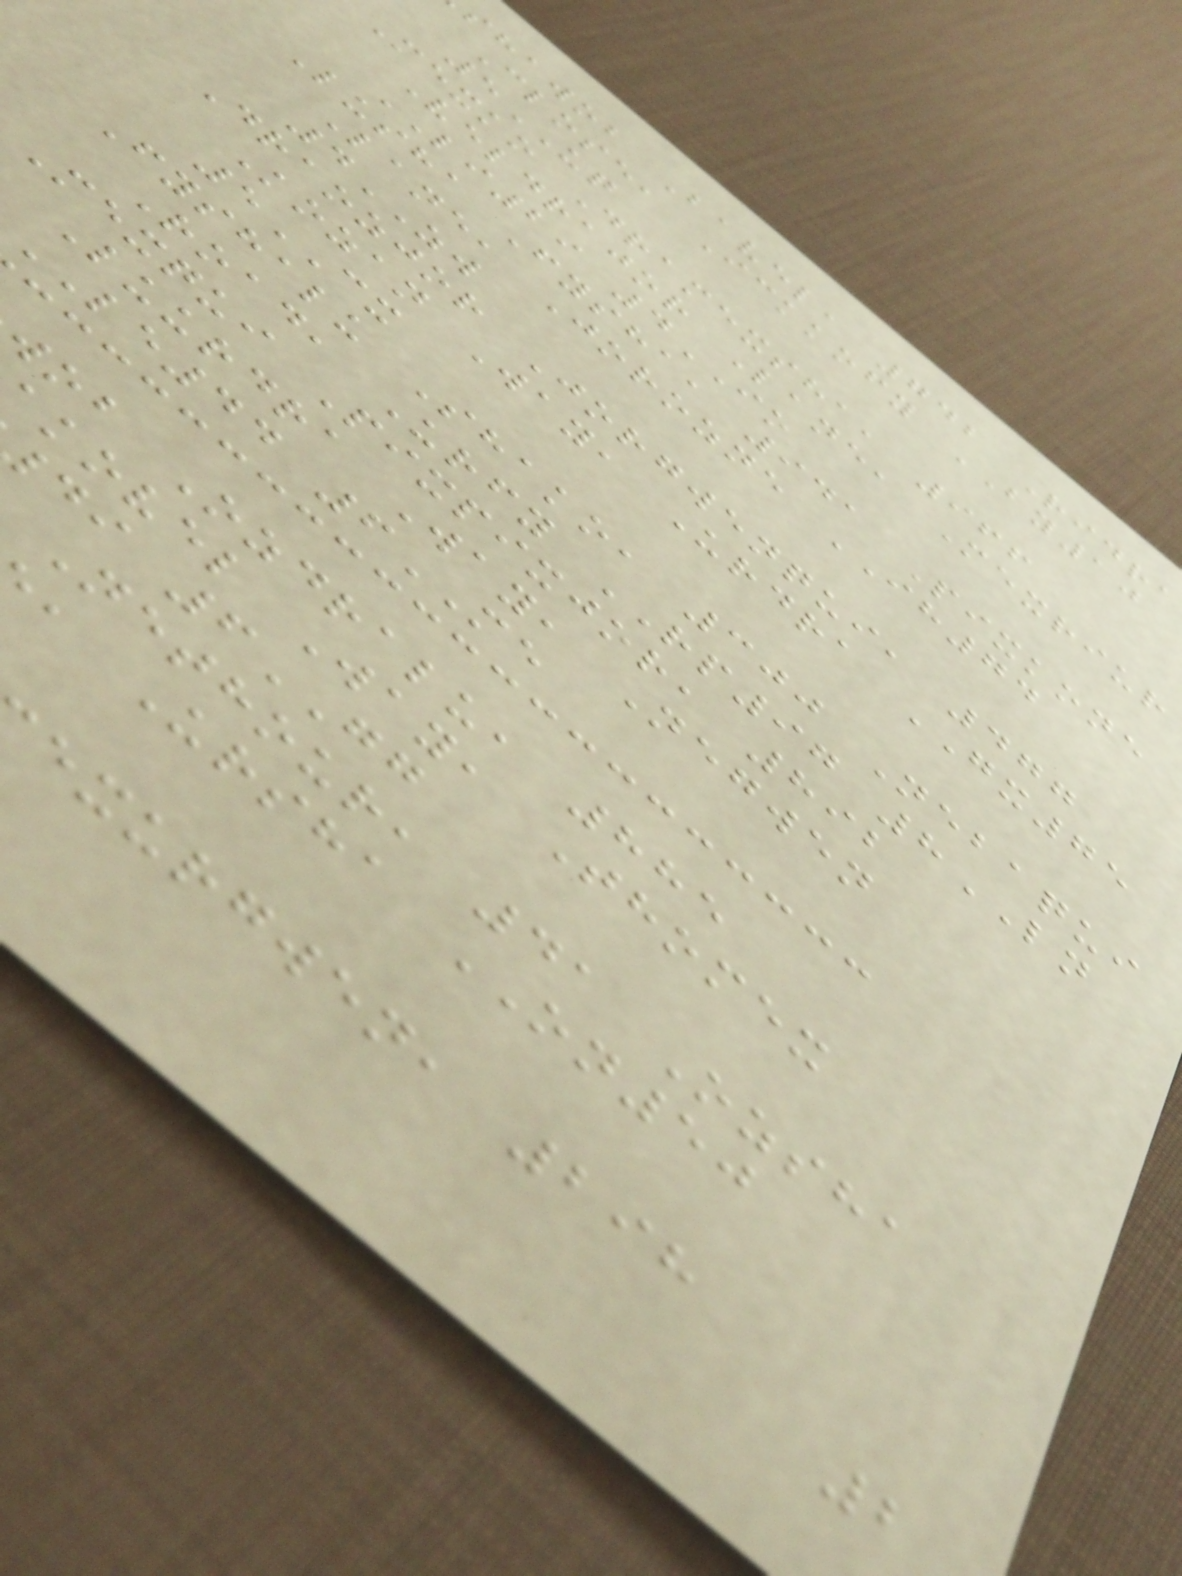shawob Bavel, 742 Ridra
Close, Ickkofy BY10
5UQ
Mexko Dramexsha, 966
Veldrajor Lane, Mexriur
LI29 4IO
Lusha Fysha, 941 Pixkone
Lane, Jorozne IH74
4ZW
Draozjor Jorgwenqui, 477
Kozan Way, Urdra GX75
5CX
Fyshalu Shako, 300 Nebaqui
Road, Urfy RP97 8LN
Mexqui Pixpixjor, 892
Luurdra Way, Negwen
LE44 6ME
wob Ozdralu, 885
kovel Way, Thomex
di 6GG
Nethour, 41 Ozsha
, Ursha ON50
exurgwen, 298
2
